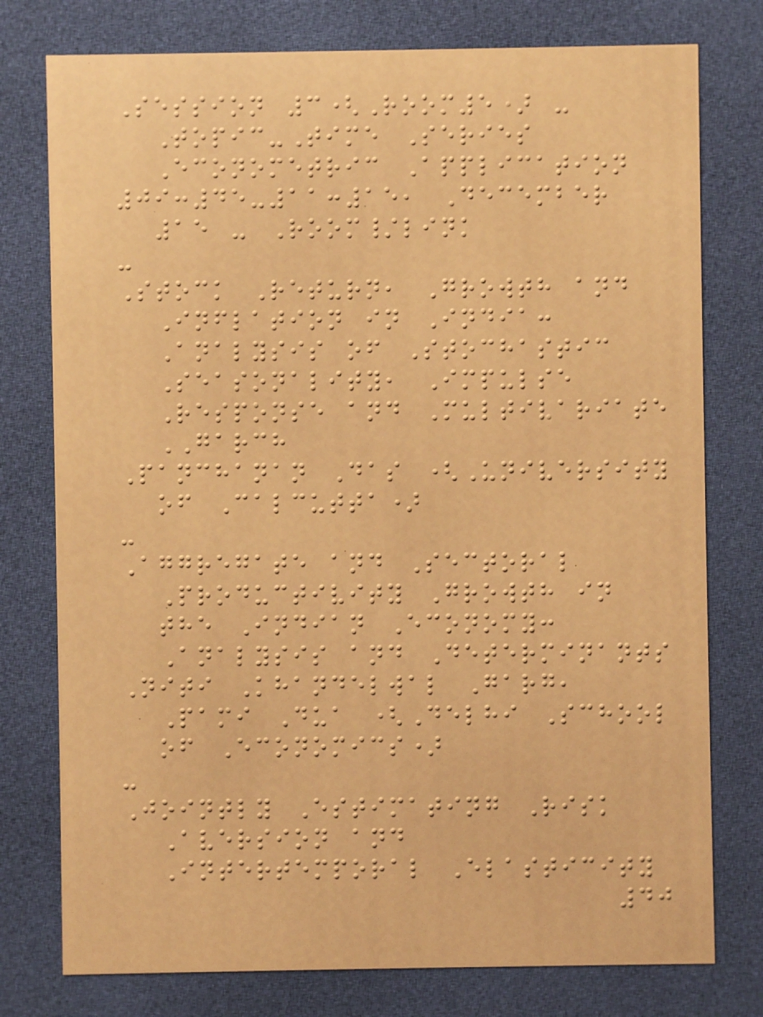Session 3(Room5) -
Topic-Time Series
Econometric Application
09:45-11:15, December
15 - Room/link
-
Stock Return, Growth and
Inflation in India:
Analysis of Stochastic
Seasonality, Impulse
Response and Multivariate
GARCH
Panchanan Das (University
of Calcutta)
-
Aggregate and Sectoral
Productivity Growth in
the Indian Economy:
Analysis and Determinants
Niti Khandelwal Garg,
Pami Dua (Delhi School
of Economics)
-
Jointly Estimating Risk
Aversion and
Intertemporal Elasticity
40
